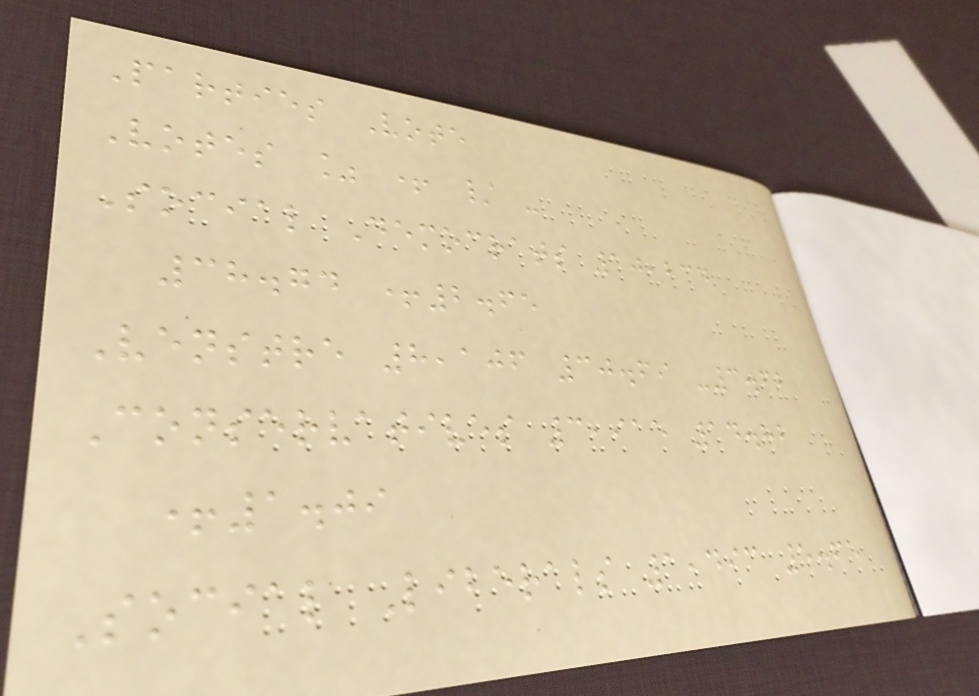Parties Vote
Votes % + / -
Social Democrats 10,234
38.74 +2.65
Venstre 8,106 30.69 -3.62
Conservatives 3,915 14.82
+1.09
Social Liberals 1,493 5.65
